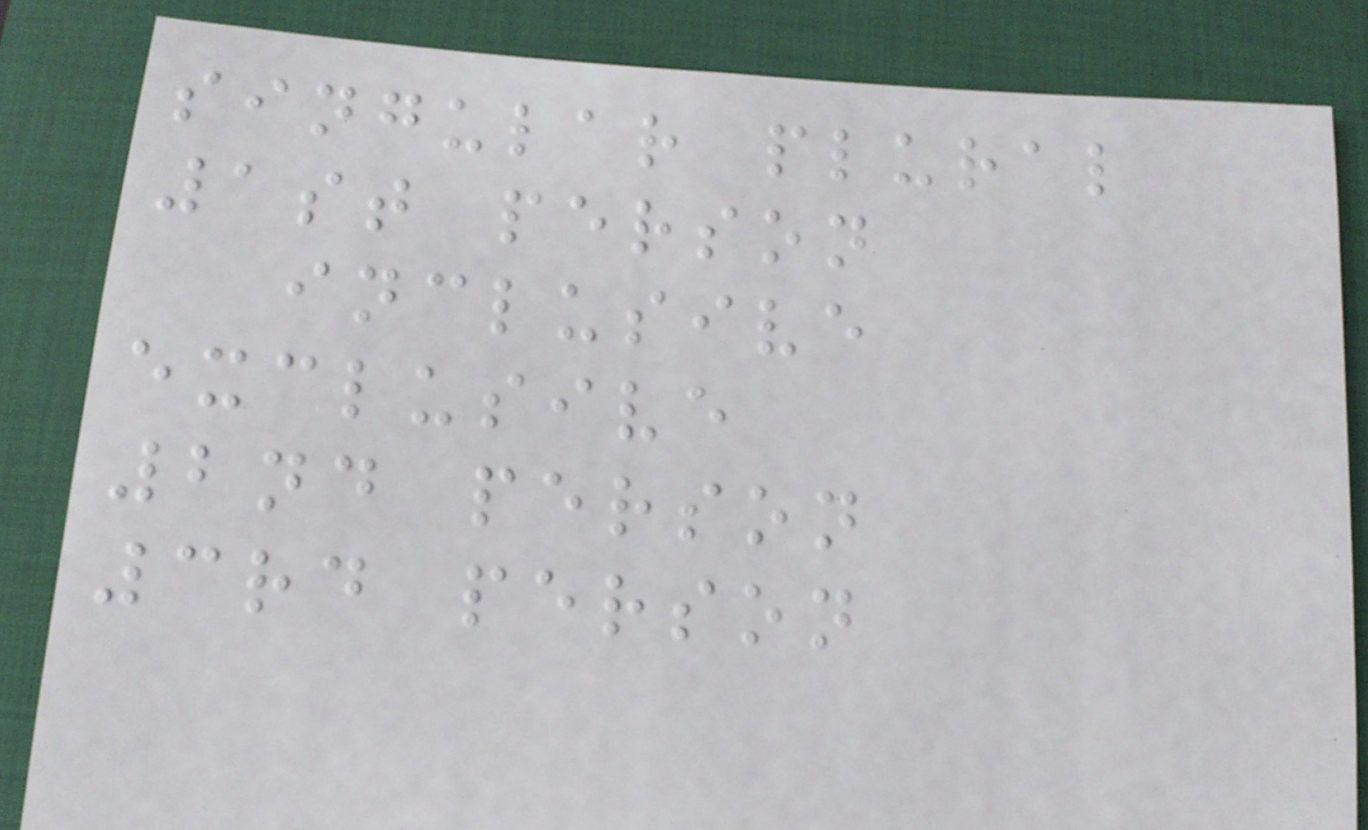singular plural
1st person
inclusive
exclusive
2nd person
3rd person
